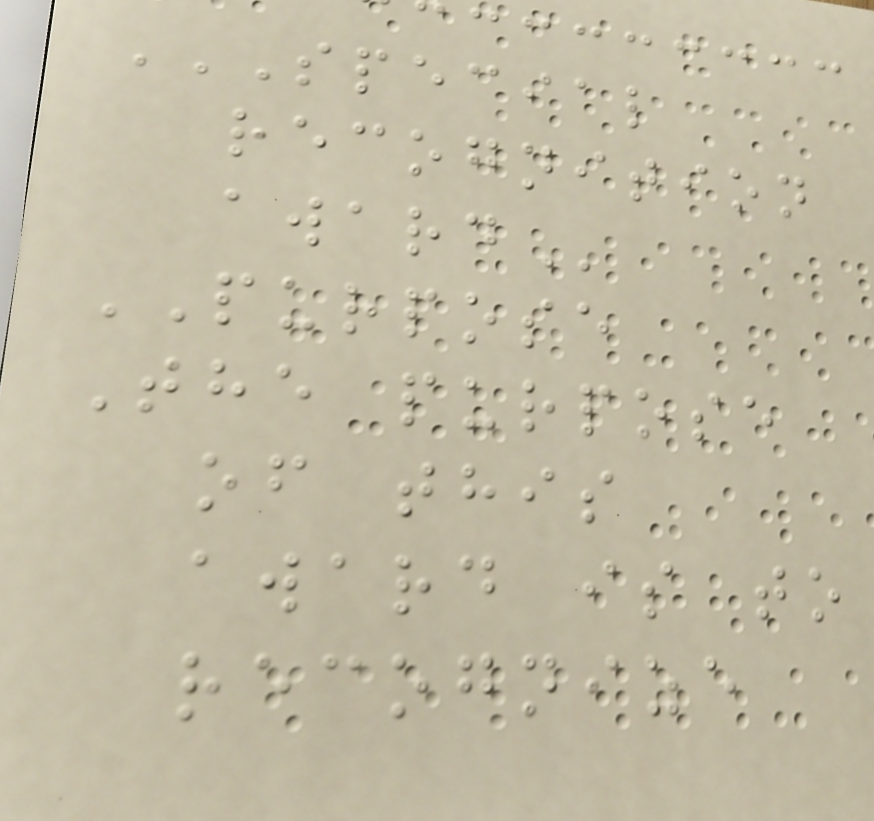SPECIAL
RECOGNITION
AWARD
PURPOSE
The purpose
of this
award is to
recognize
